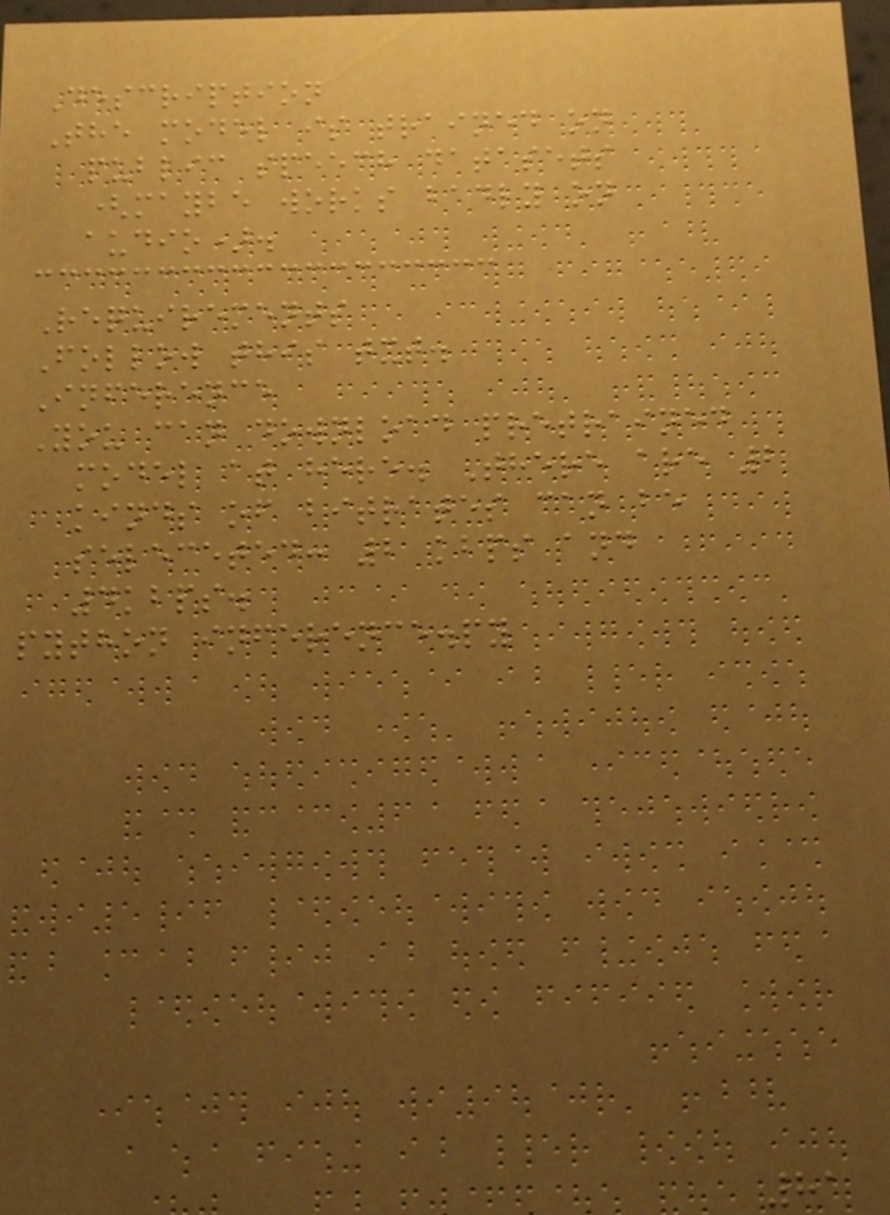Description
The model is trained on
public speech datasets
(maybe works badly on
audio).
Requirements
Follow this txt.
Inference
You can download pretrained
model at here. There are 2
kinds of bitrates can be
seleceted: 2 kbps and
4kbps.
python inference.py
81
